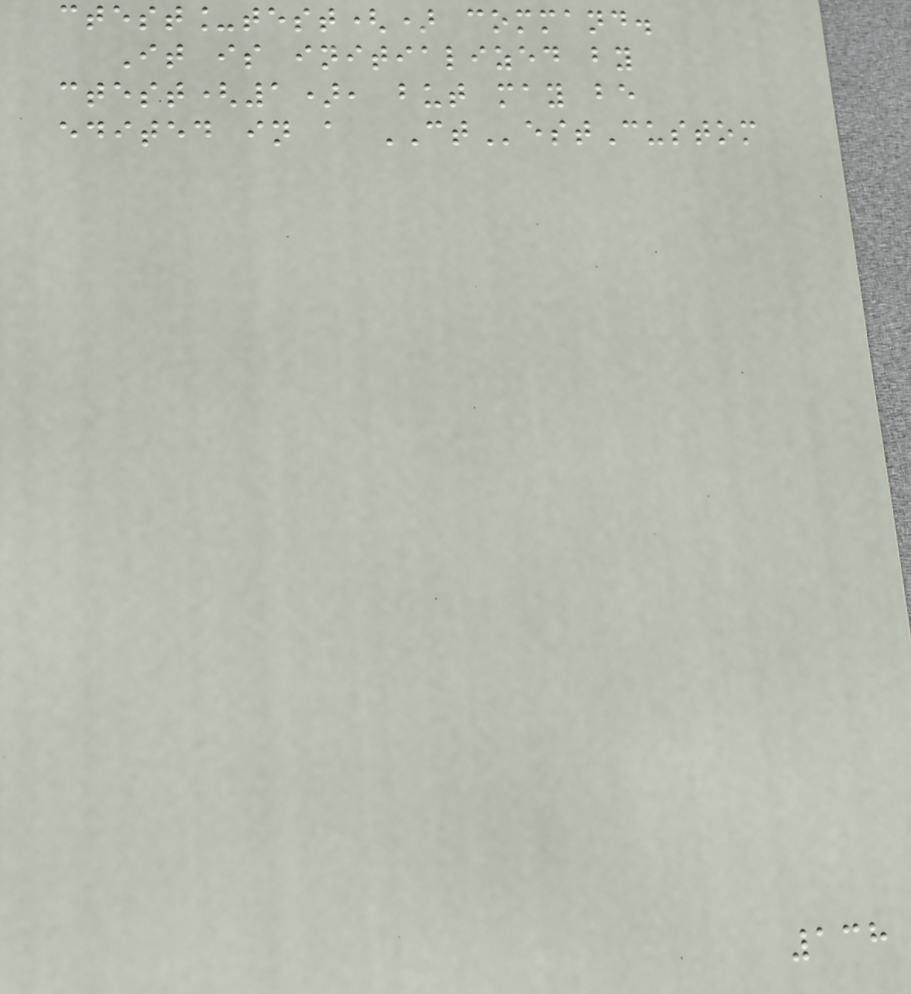ctest_test() command.
It is initialized by
ctest(1), but may be
edited in a CTestCustom
138
